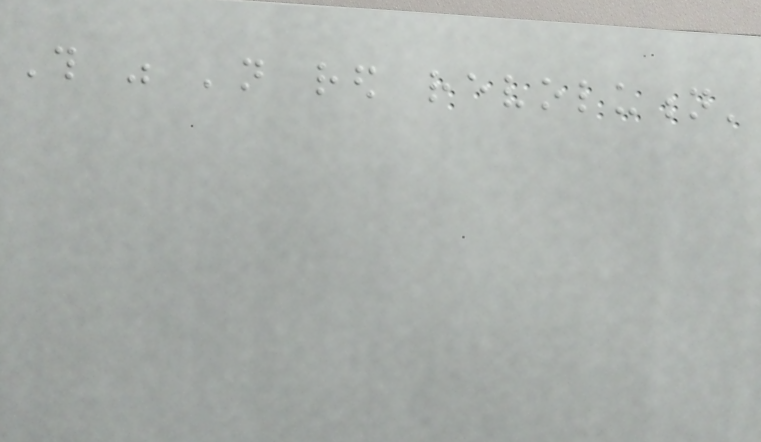This was 'not red revolution'
